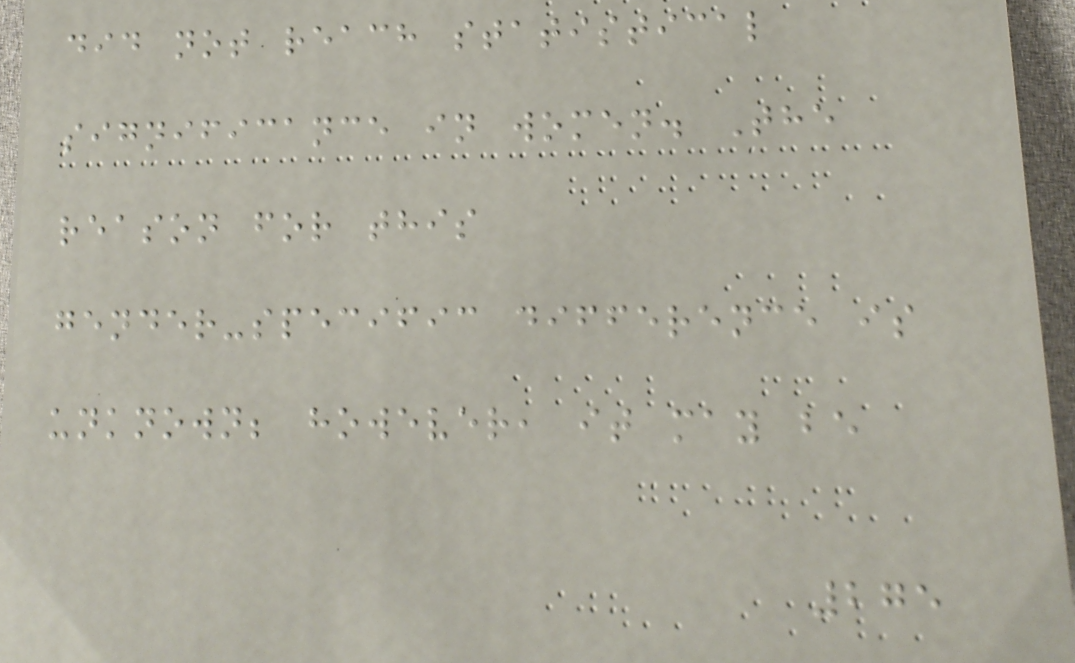did not reach statistical
significance in women. The
reason for this
gender-specific difference is
unknown; however, it may be
275
